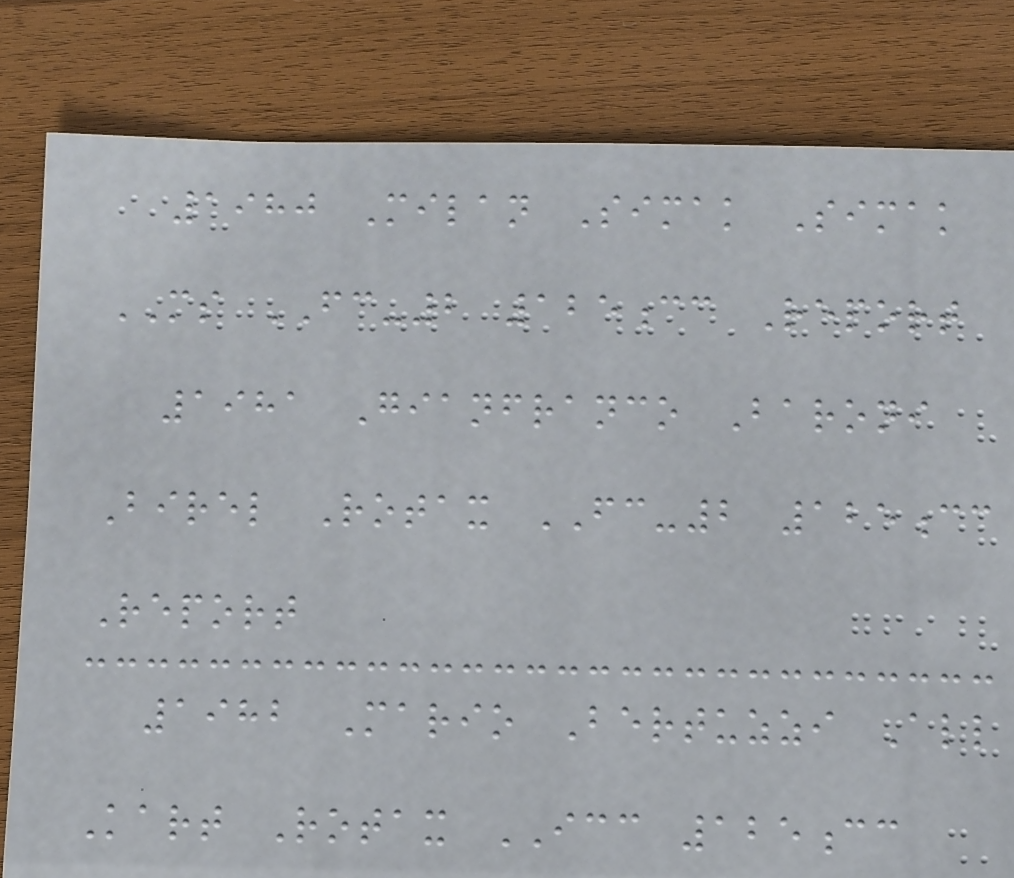1980 Milan Simak Simak
MS FC-2 125cc Report
1981 Gianfranco Baroni
Birel Rotax FC-2 125cc
Report
1982 Mario Bertuzzi All
Kart Rotax ICC 125cc
